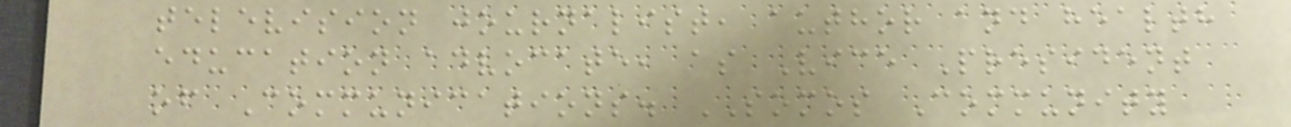television journalist, author and health
education advocate, as Vice President
of Communications. SOMOS Community
